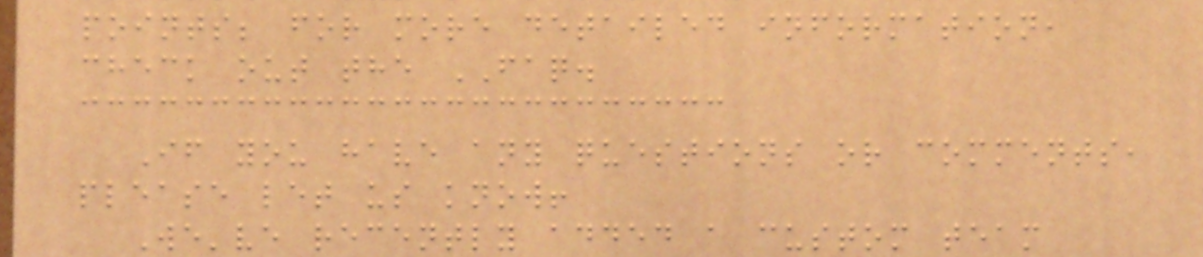points; for more detailed information,
check out the FAQ.
If you have any questions or comments,
please let us know!
We've recently added a custom team
